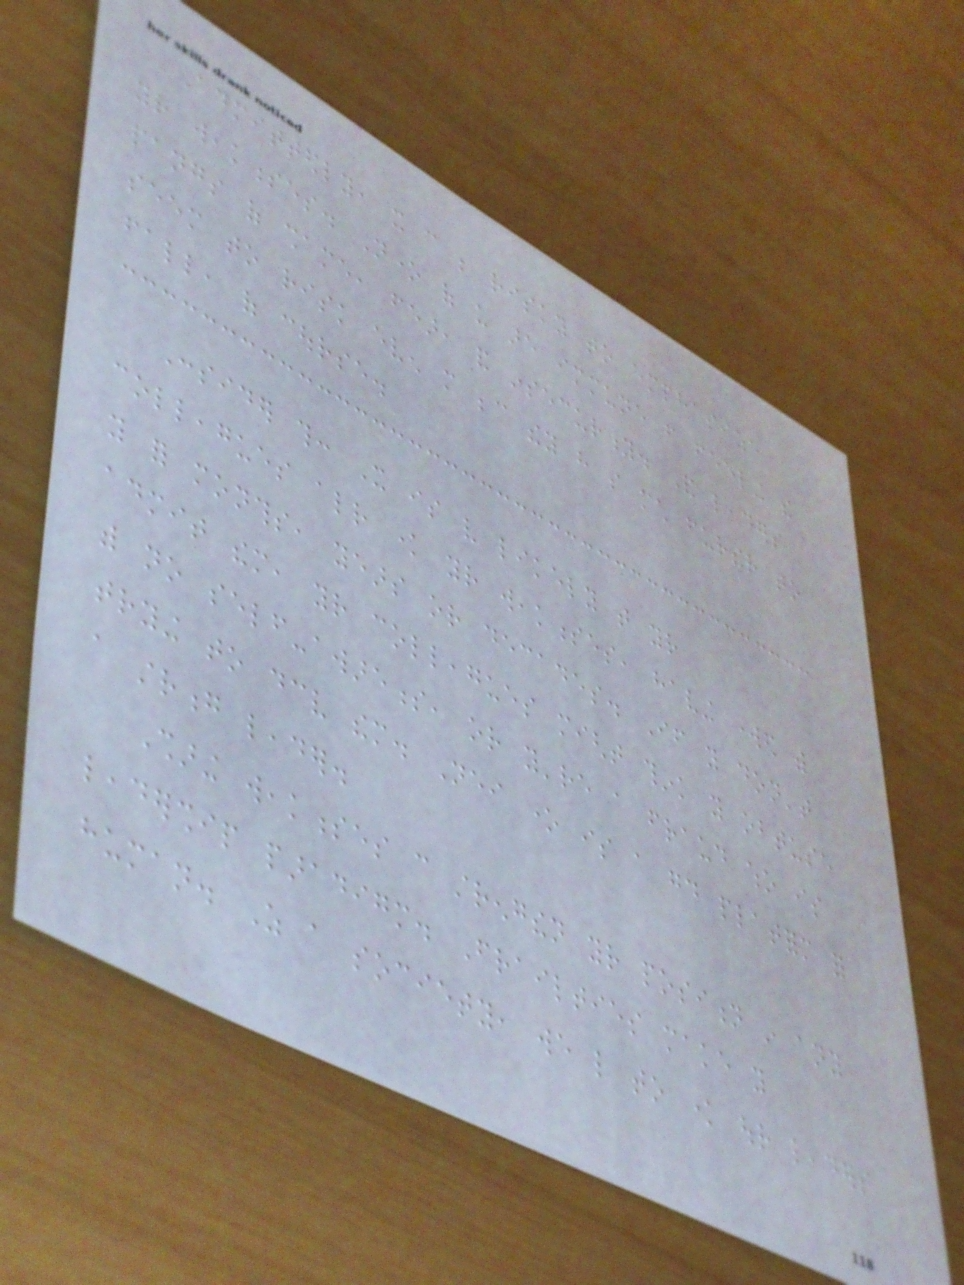Admittedly, it can be risky to emphasize
your weaknesses. None of us are immune from feeling the
pangs of shame, fear, and insecurity. And leaders
seem to risk even more because they have so much further to
fall, of course.
Consider this: It is very likely that your
colleagues already know your weaknesses, having worked with
you for months, years or decades. If you don't
admit them, your colleagues might think you obtuse
with no self-awareness, or you're a fraud who is
trying to deceive them. Neither one is a good platform for
a strong leader.
Sharing weaknesses can strengthen your position in any
leadership paradigm. Frailties make you
human. As a society, we like to know our leaders
